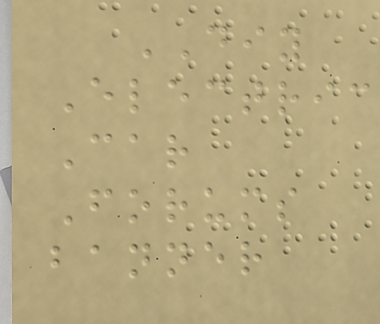DIY
Electric
Car
Forums
banner
